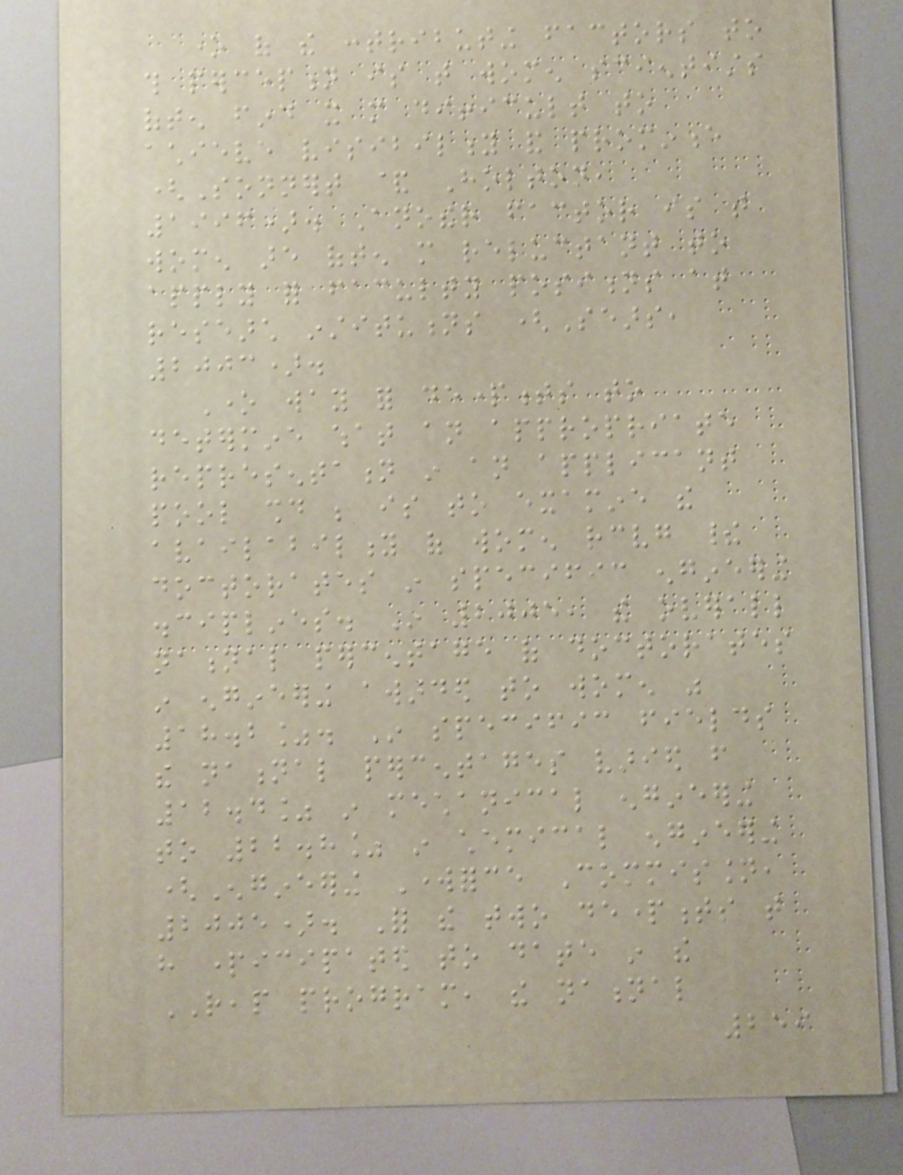one of the contributing factors to
this perception is that women scientists
often find it more difficult to
achieve visibility and prominence
(Sonnert & Holton,
1996). Another factor is that
women are often more reluctant to
apply for faculty positions at
research institutions (Sears,
2003).
One way for departments to
determine what an appropriate
representation in an applicant
pool should be is to examine the
availability of women receiving their
doctorates in specific engineering
disciplines. In 2005, the overall
national percentage of doctorates
in engineering awarded to women was
18.2%. In specific fields
the national percentages varied from
12.4% in mechanical engineering
to 22.8% in chemical engineering
(Engineering Workforce Commission,
2005). For the two departments that
have participated to date in the
REAP program, the national
259
